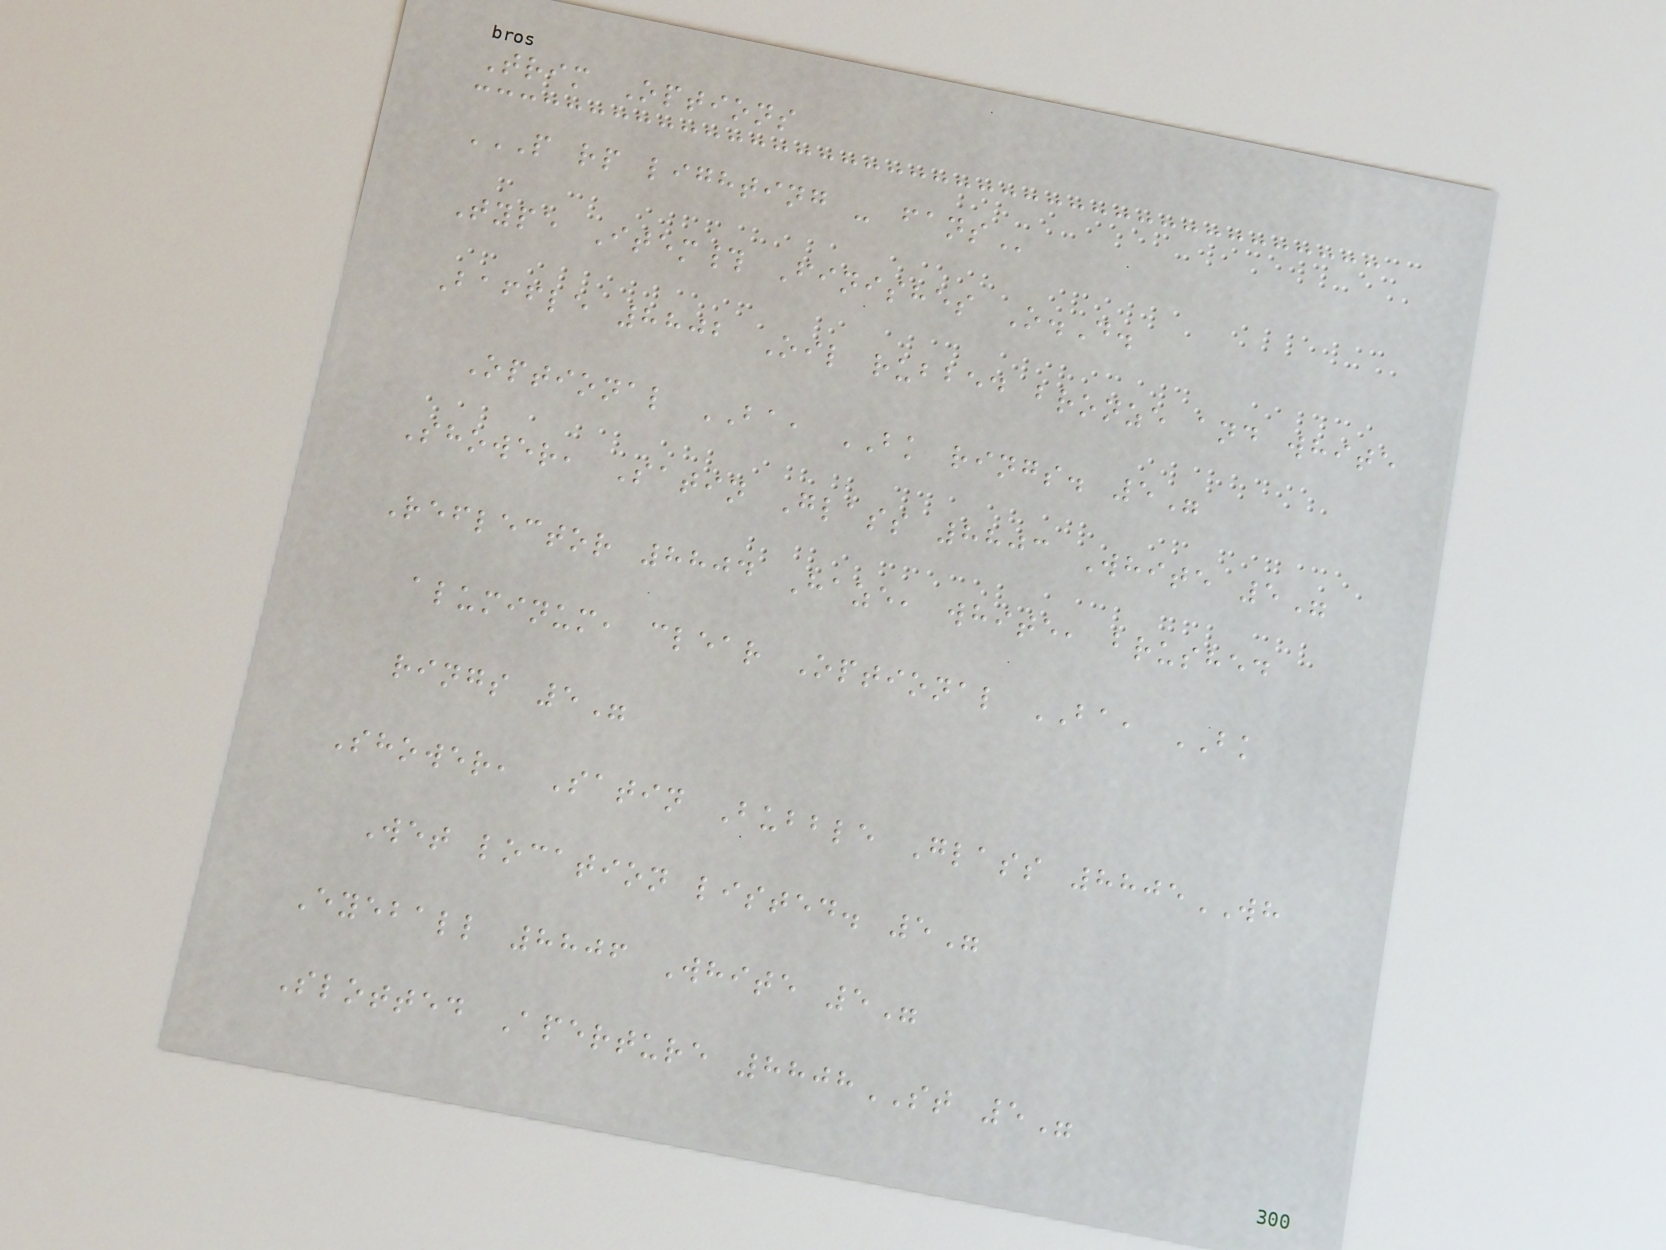Trim Options
P RP LIGHTING - FANS
Type Item# Finishes O.D.
Baffle 8802 Oil rubbed bronze and white
Optional BA, BK rings. 5"
Shower, Satin Glass 8803 White 5"
Reflector 8804 Haze, white, brushed
aluminum, clear Optional BA, BK
rings 5"
Shower, Satin Bubble Glass 8805WH
Wet location listed. 5"
Eyeball 8806 White 5"
Slotted Aperture 8808ST 5"
